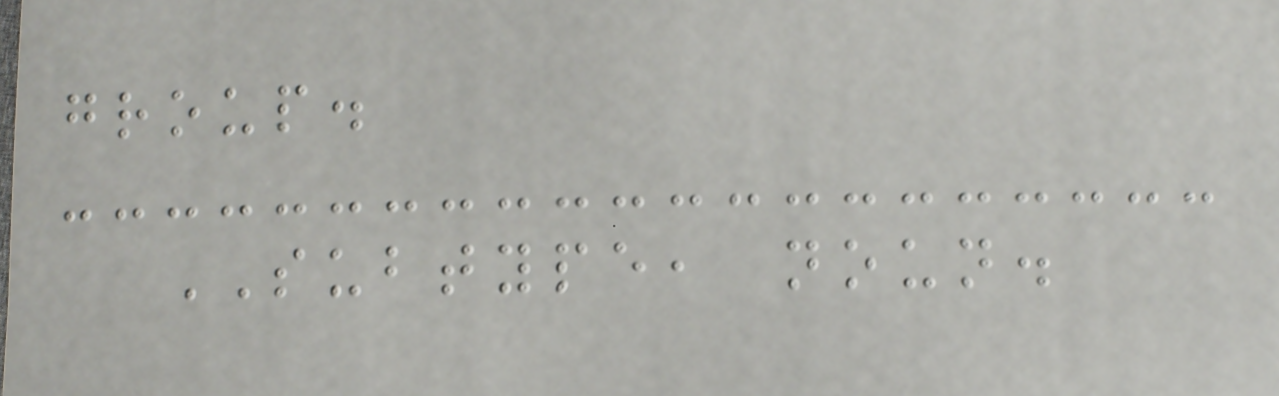group.
SUBTYPE, noun.
